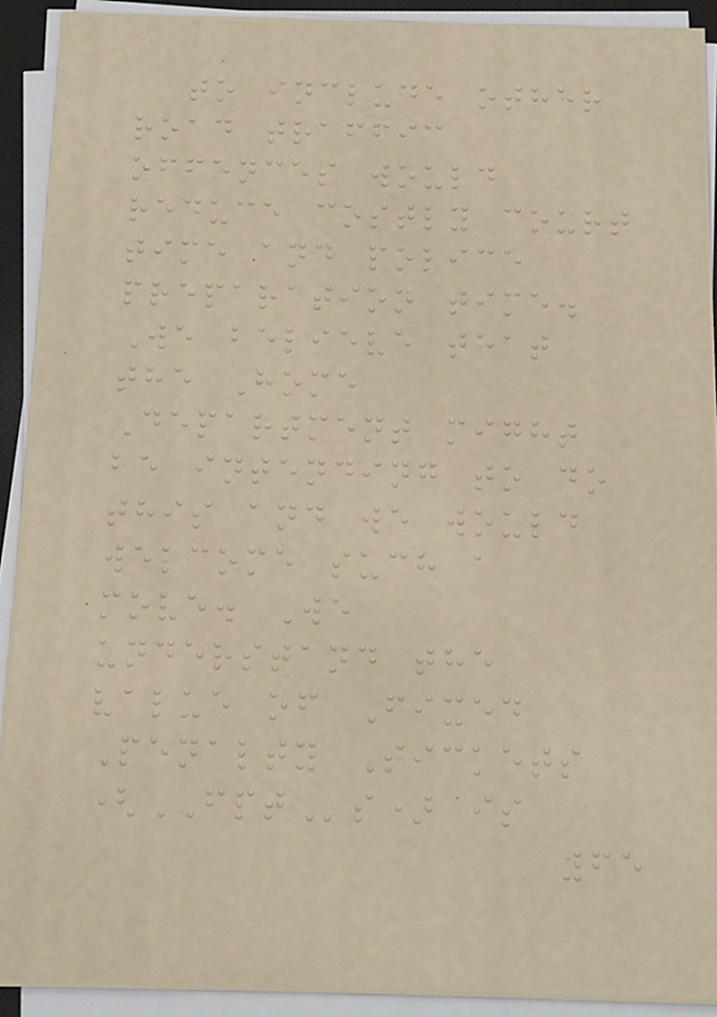to include other
road traffic
offences would
reduce costly court
time and police
preparation time.
We believe that
the Home
Department might
be intending to do
this and we would
welcome such a
move. We
understand the
value of Fixed
Penalty Tickets
(FPTs) is
65
